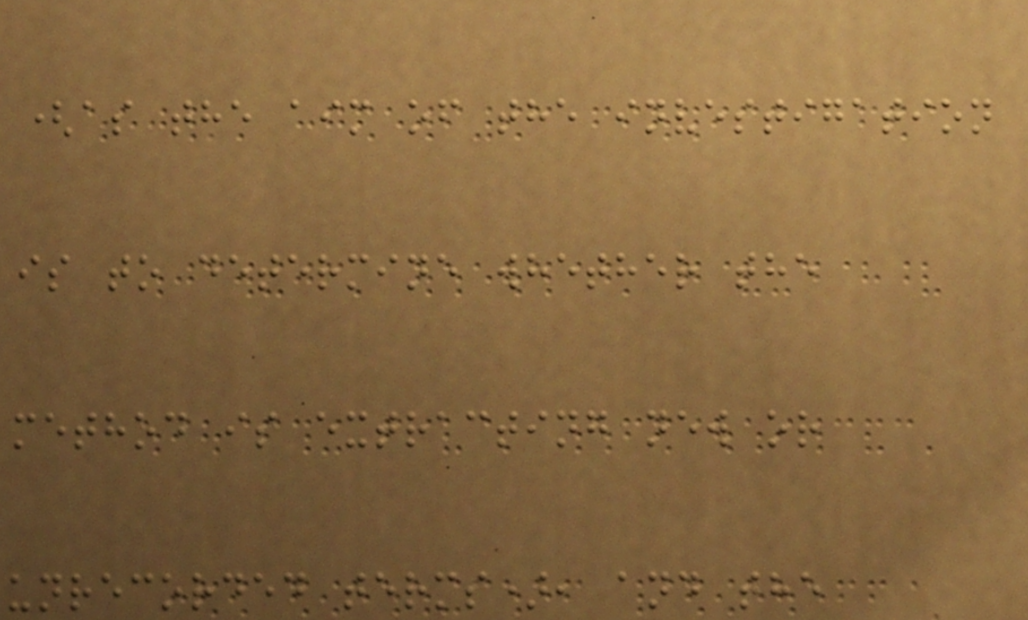(as the aim of the investigation
is to determine whether the
method is extracting new or
unrecorded terms), and the
